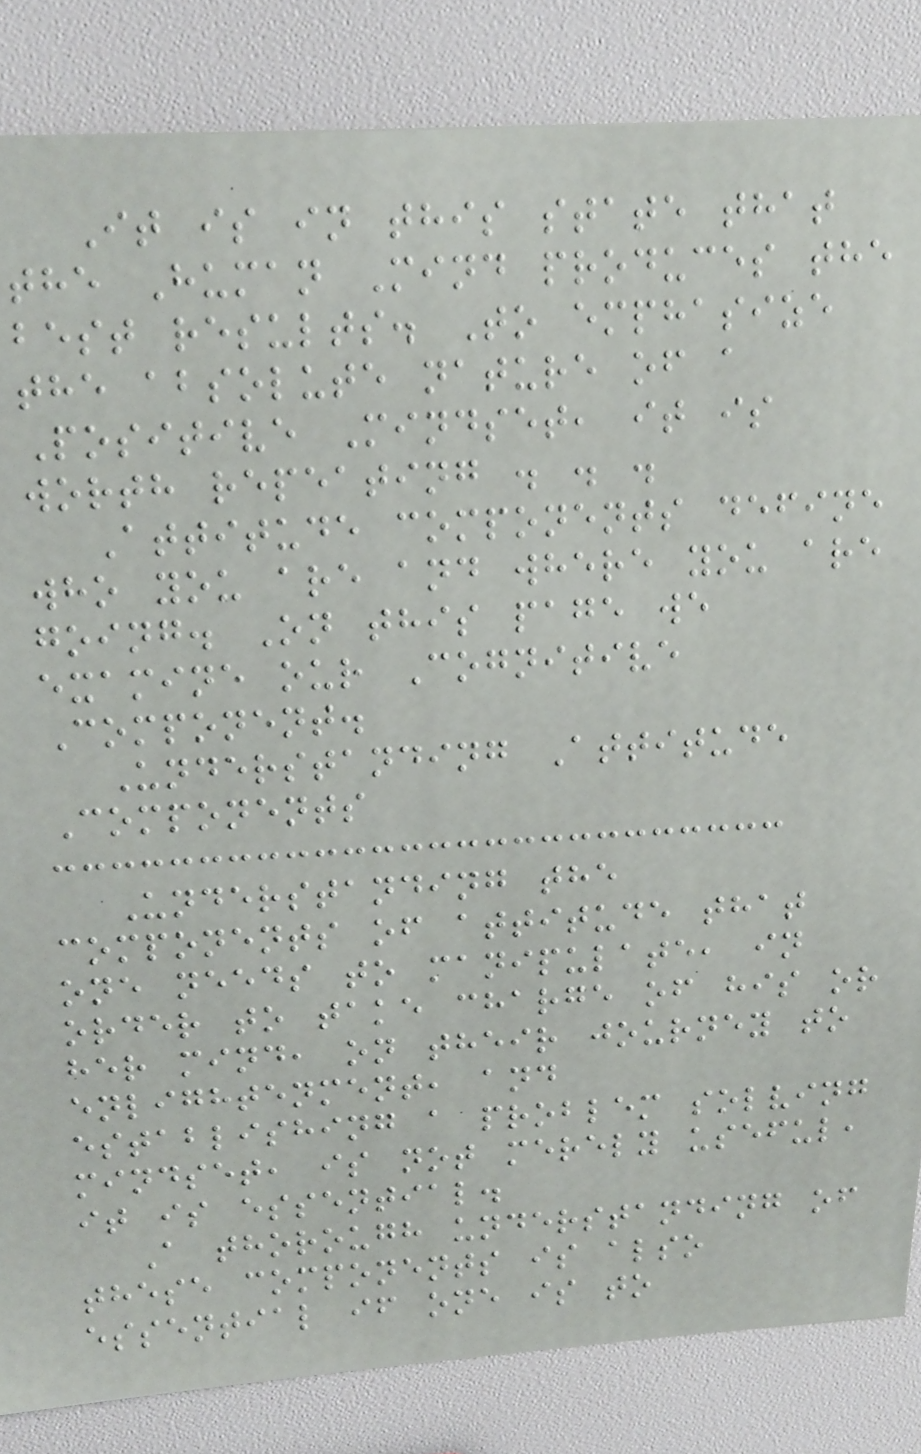It is in this state that
the Human Mind produces the
best results. To emphasize
the absolute nature of a
Positive Mindset, it is
worth repeating . . .
Attitude components define
who you are and where you are
going. On this page we
examine our Cognitive
Component.
Understanding Attitude
Components
Understanding the
components of attitude that
one needs to manipulate, in
order to take charge of his or
her mind, on their journey to
enlightenment, and
establishing a problem solving
mindset, is not merely useful,
it is essential.
A thorough understanding of
these components is also
essential if one is to
